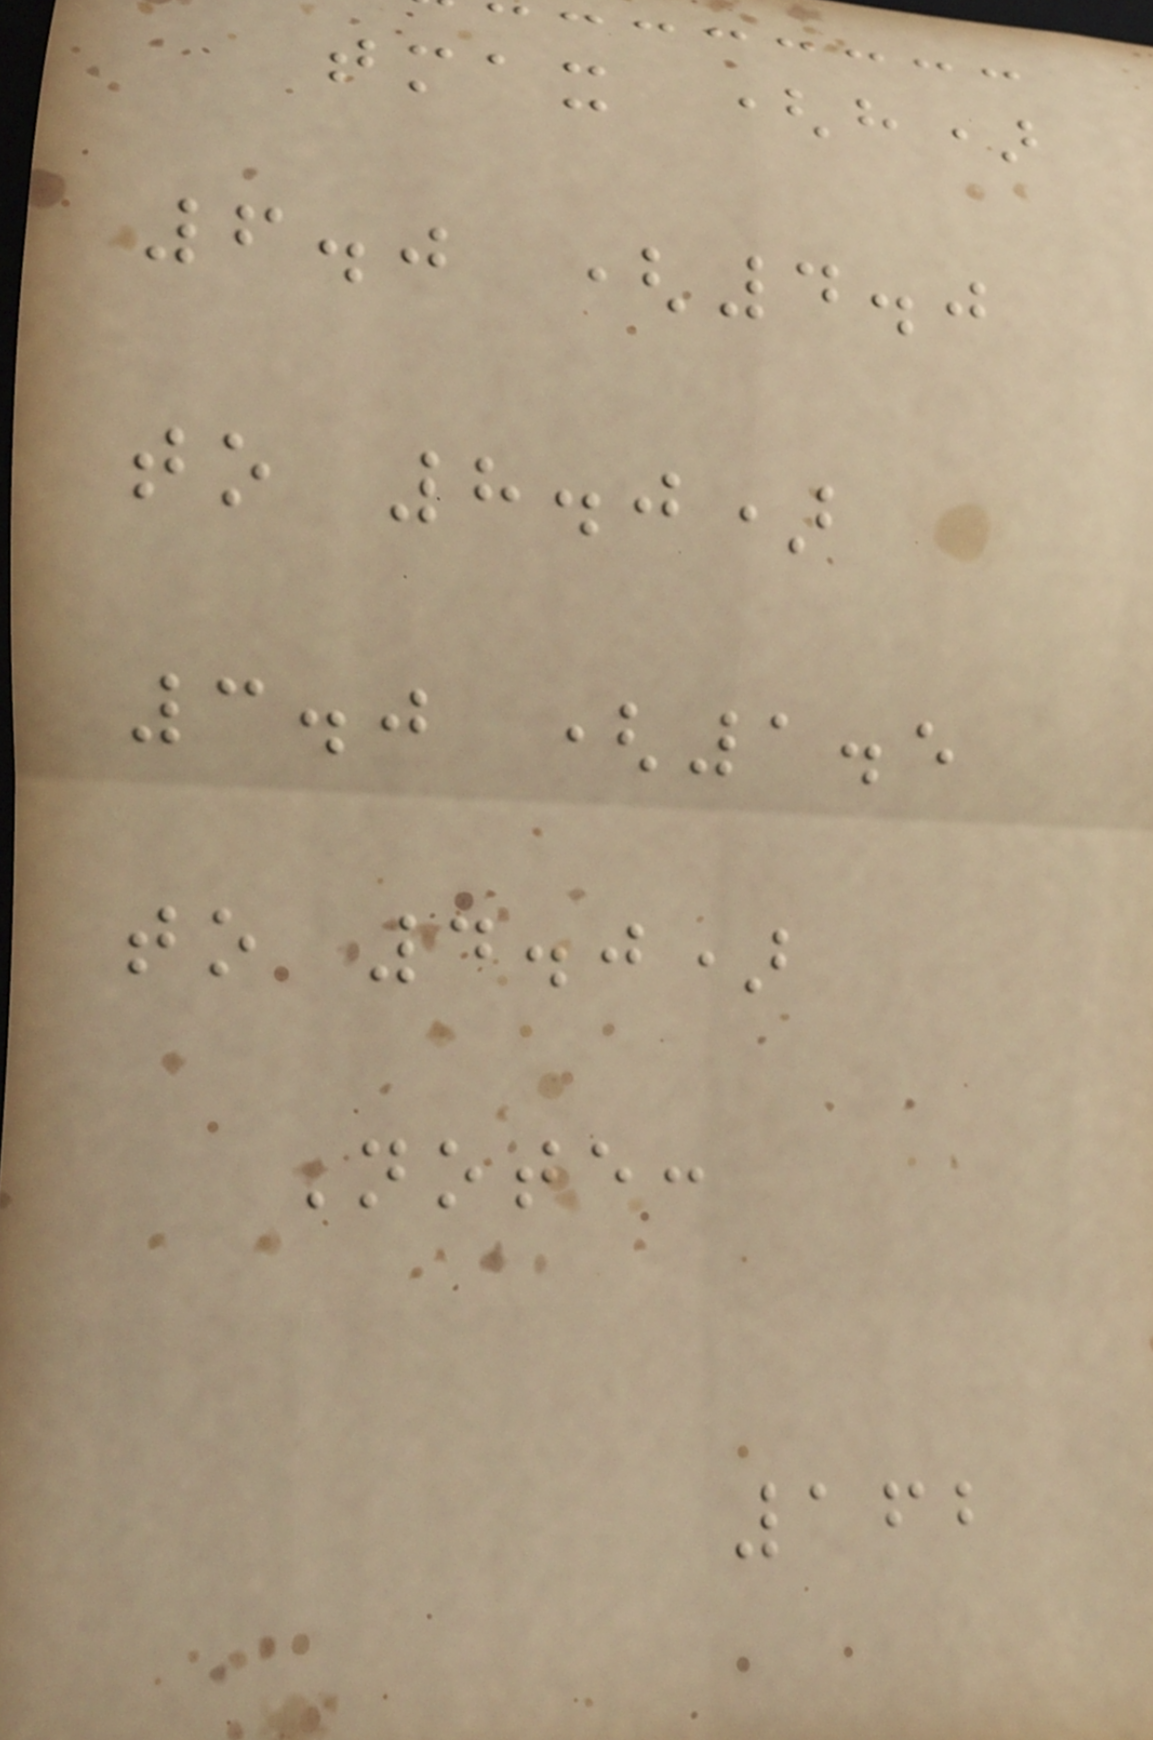tmax (h)
6.0 (4.0
to 8.0)
3.0 (1.5
to 4.0)
Note:
162
